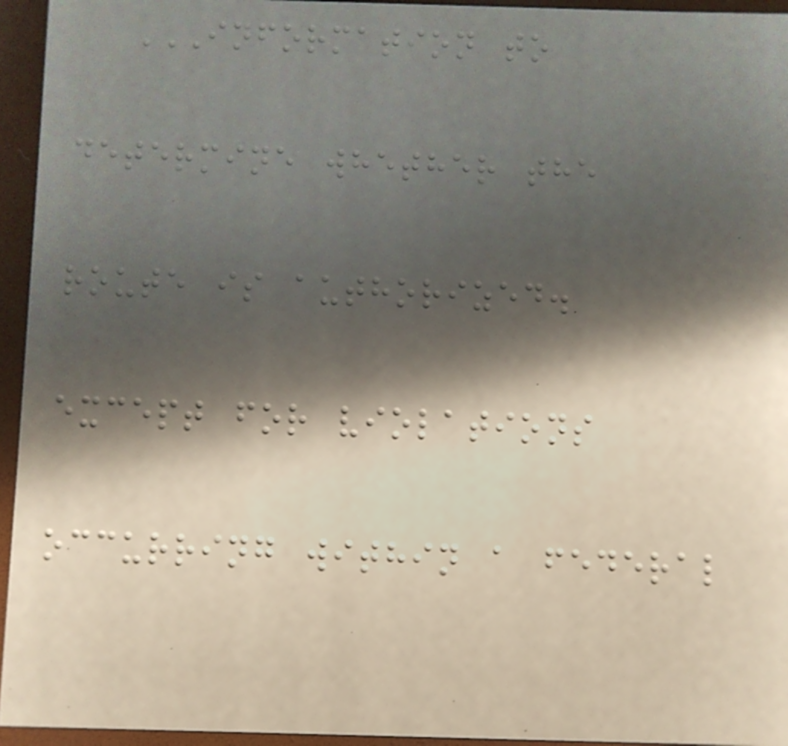INFORMATION TO
DETERMINE WHETHER THE
ROUTE IS AUTHORIZED.
EXCEPT FOR VIOLATIONS
OCCURRING WITHIN A FEDERAL
